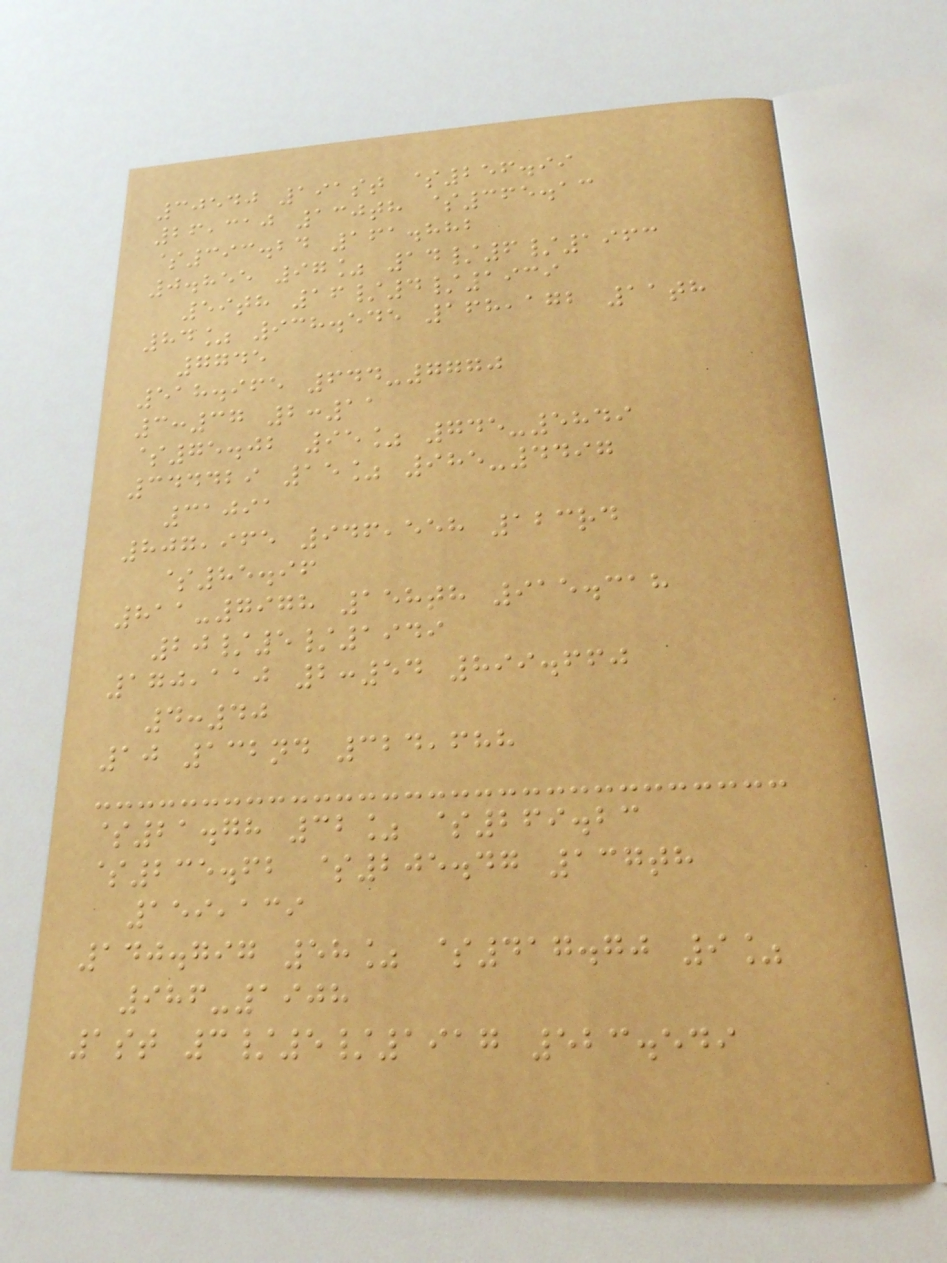30540 191st $256.99
26,310 130th $365.13
$393.24 161.882
0.855 97% 14/6/1963
59th 16/4/1939
84% 938.545 168,172 11th
7745
518.965 644-7770
3:37 2:11
$75.02 95% 745-5849
344429 15% 985-4497
31091
807,965 946,558 123rd
$85.96
811-7978 158th 915.318
20/5/1949
170,110 2:54 899.660
4:40
10 132nd 324,688
$21.78 32% $269.23
$235.62 $205.47 137th
159,139
140.797 58% $417.70 9%
986-1908
1st 3/5/1917 523.549
